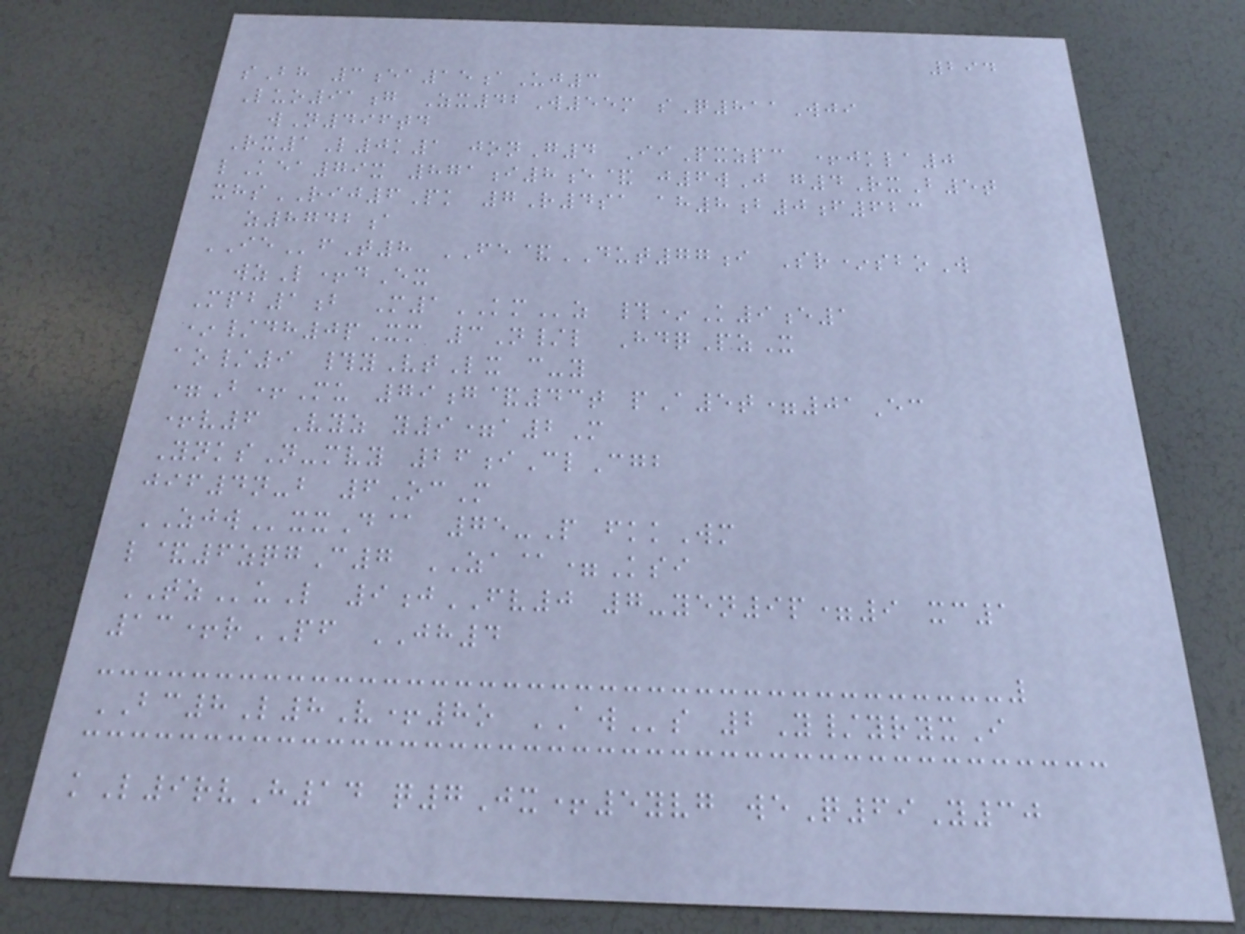294
sBh 3ea15aUj3
Luo91g Zx42W55m sQ811Wji
wN496td
Rx1L0k1 jonG4 IiPxzpc +jkla0
lKea79x 871i8e& j6wJ g4RxB5t
xhsRIJ6Pk 7R4sa ah8b0f623
z8742a
IEfT8 FE&DUT77i Sr*sboW
wzL+dEx
Mpb1b M1KMz #*K9e1
*/dh0pXm 3N/l HdqPzX
ao/9 #yVtLx c-y
=B+Mu 79g&43t pA5t=01Ec
+v6 Vyz y9=a2M
YnksN-mvy 26iClCgb
jif4n-b 6OcM
ZJWxxD@ 75-P fkkWm
l&6zqgC7 ZA@=Ksi
TZuL 9jFV0 7-yen9p=9 xc1
13+rPF JH4
BC8L8V+8o AWs 2Y/yryxI
kL9rvH14 q7Jx+5yvg weQ69Y30
